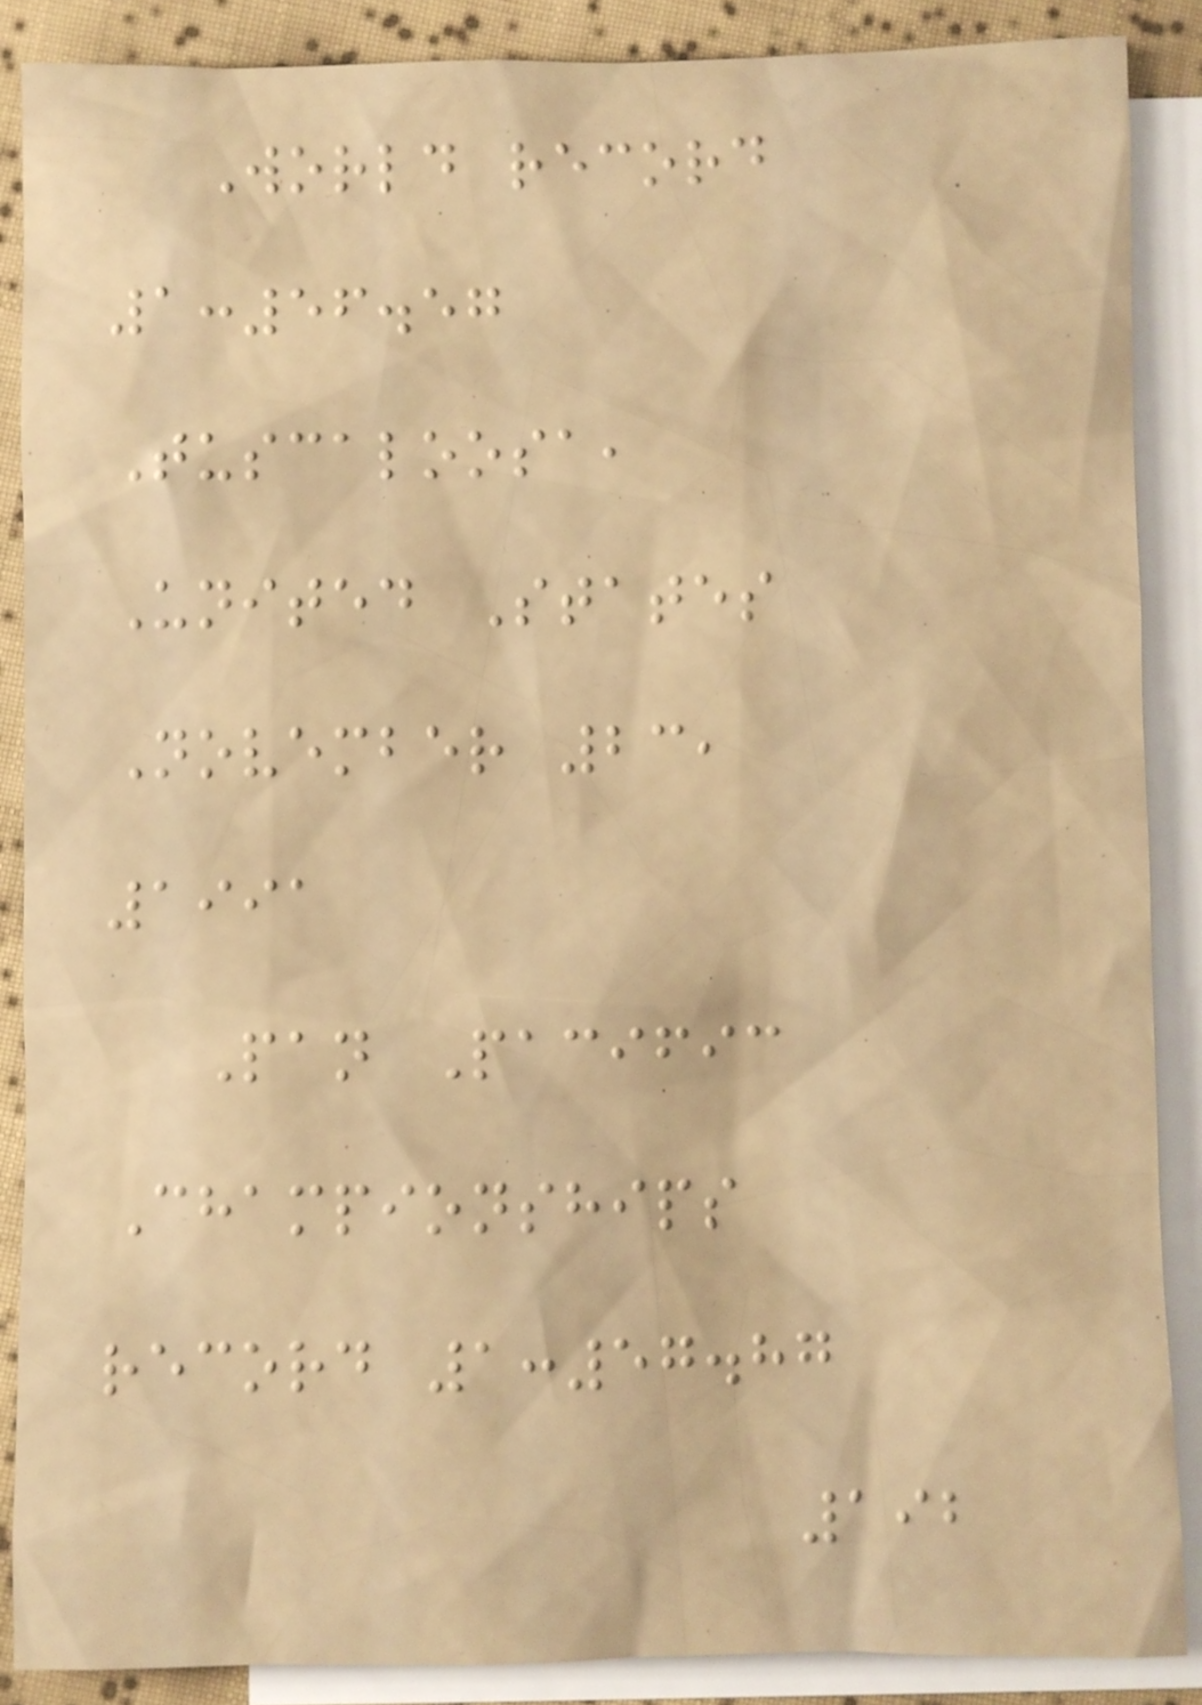World record
1:56.57
Tuscaloosa,
United States
November 23,
1991
Pan Pacific
Championships
record 1:57.87
192
